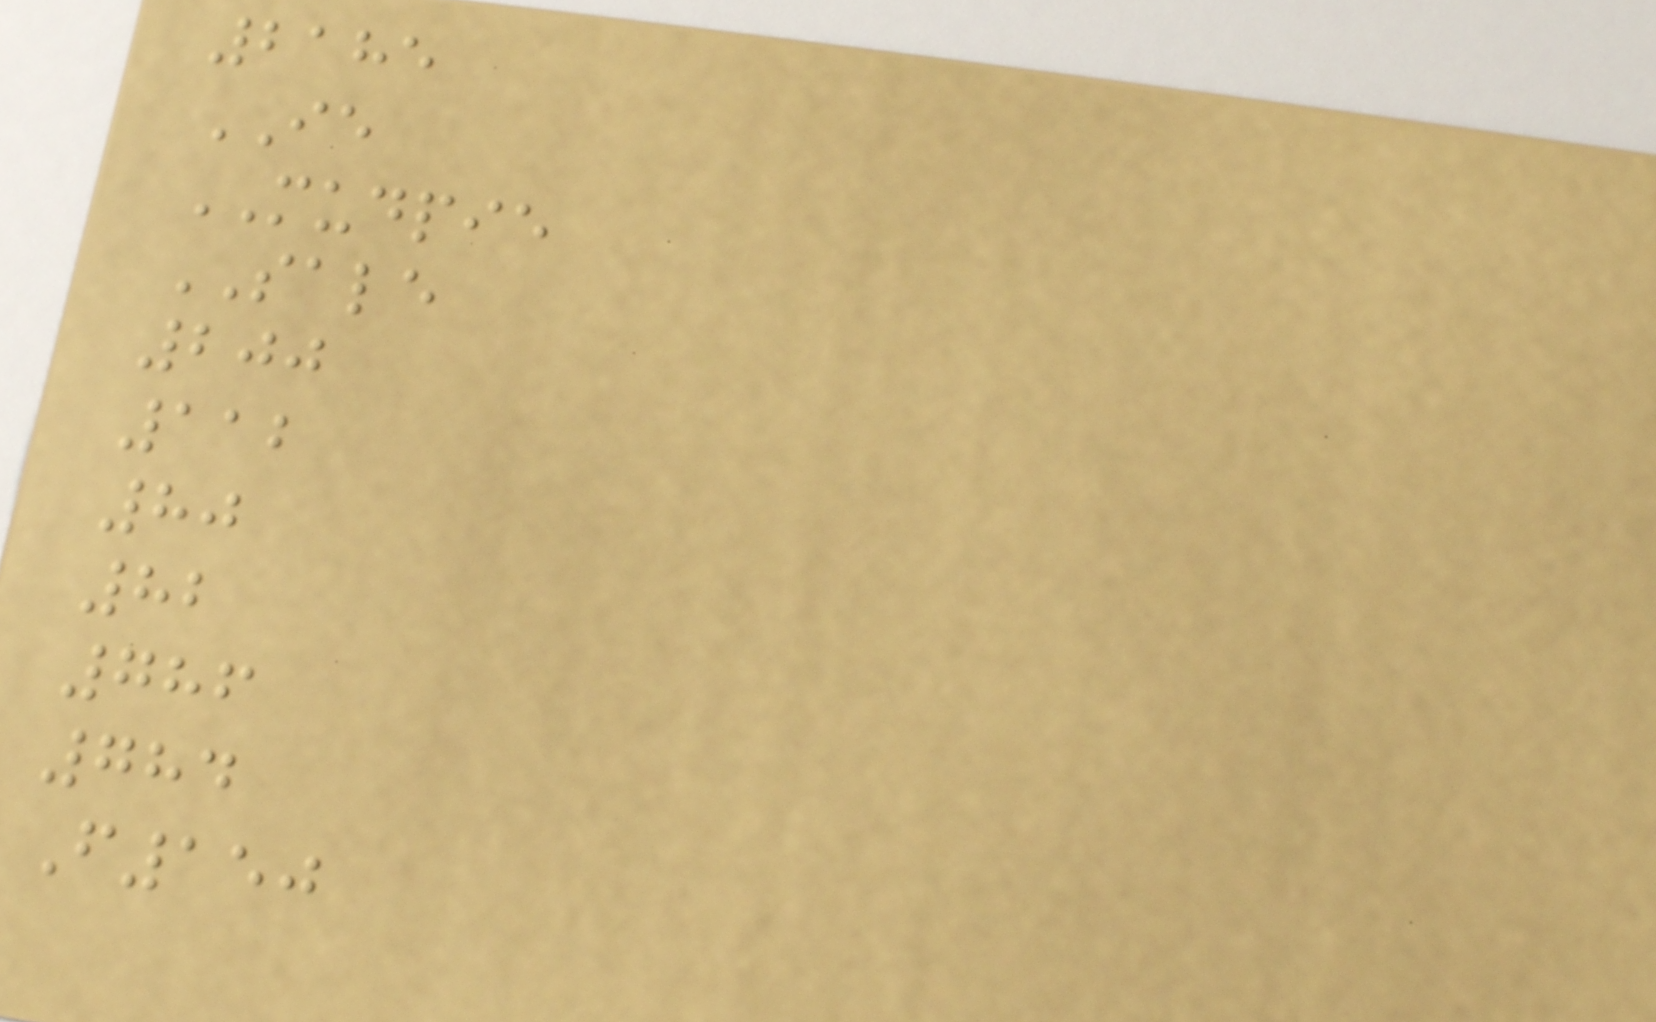2185
IE
MUDPIE
SALE
200
112
80
82
786
784
F150
